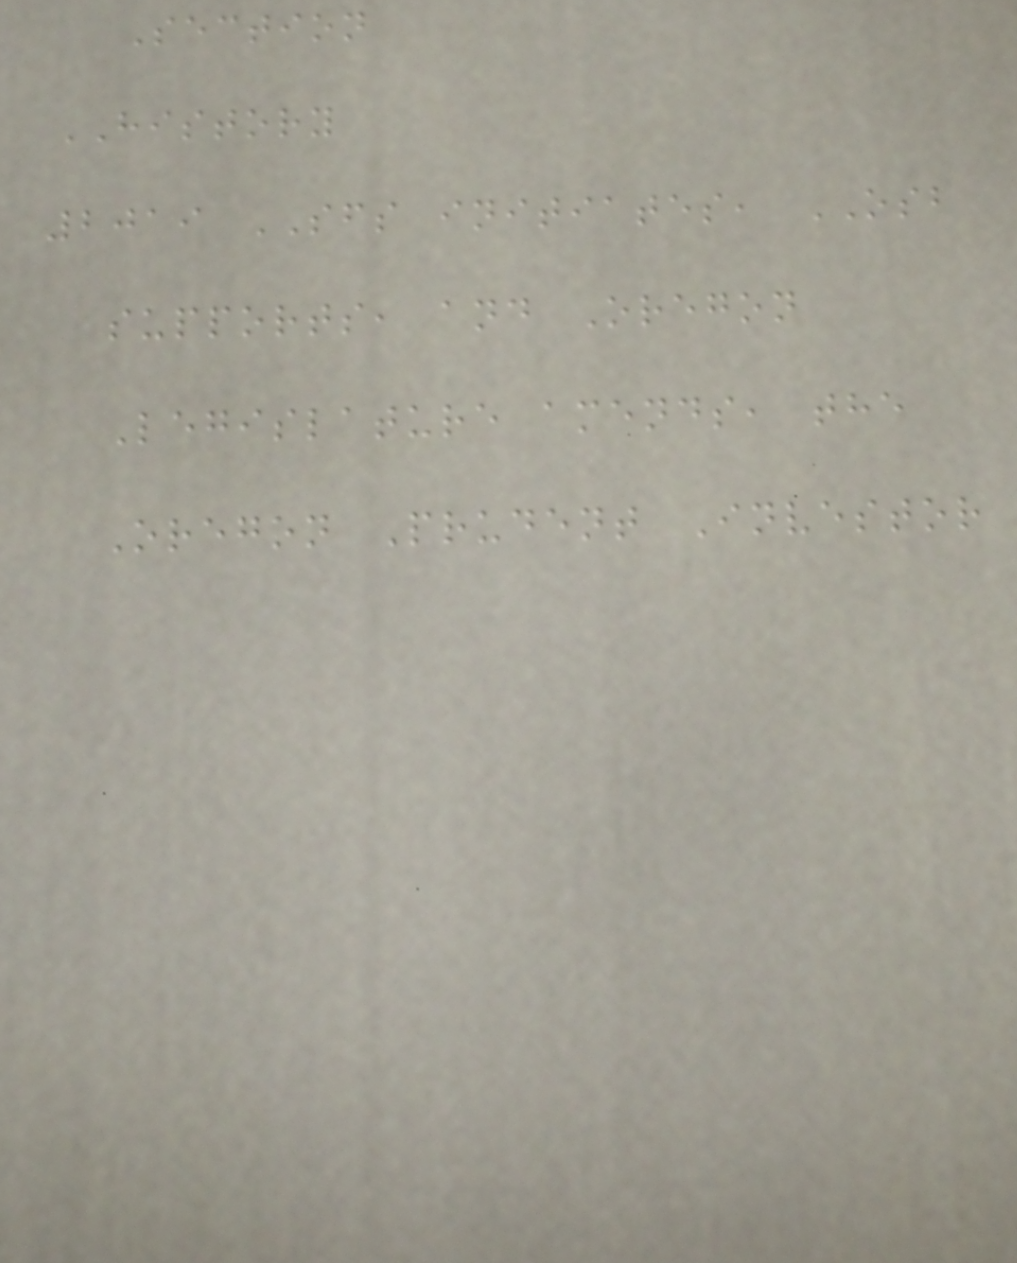Section
HISTORY
2019 SFS initiates, OSB
supports, and Oregon
Legislature amends, the
Oregon Prudent Investor
